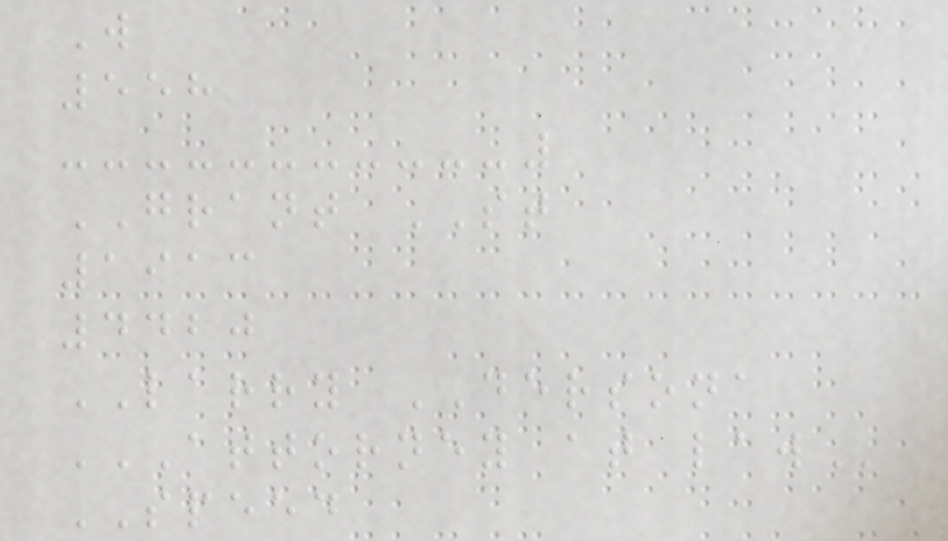W
558
GRANT ST
1913
4420
LARRY DERSONA
ATTORNEY AT LAW
SPEED
